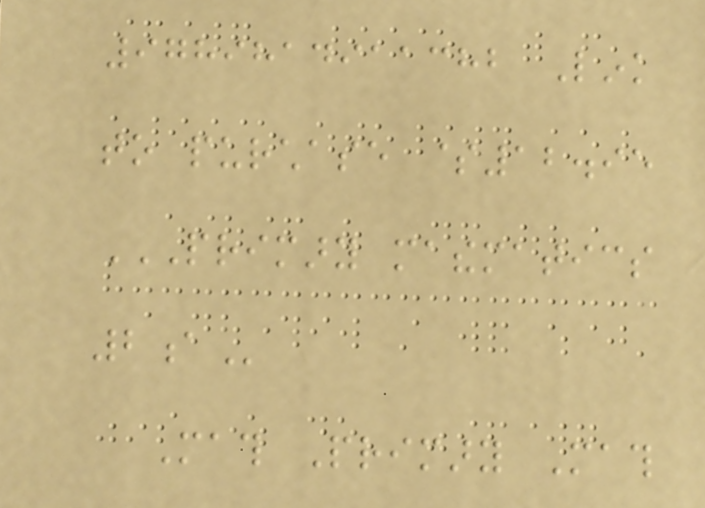9789814911382 Link
to purchase $12.95
PRIMARY MATHEMATICS
2A
Math Primary Math
